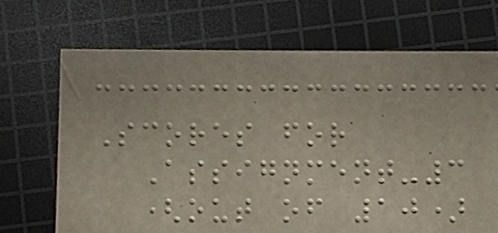Scores for
Assignment-3
(out of 10)
